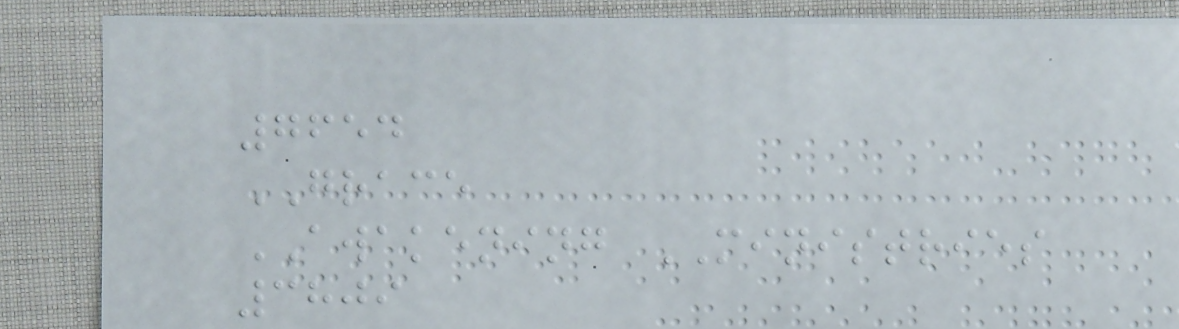7654
GRACE
AWAKENING MINISTRIES
3809
